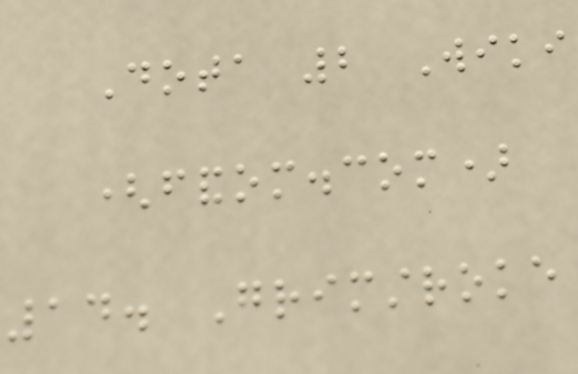Dota 2 Wiki
(fandom.com)
14. Grimstroke
